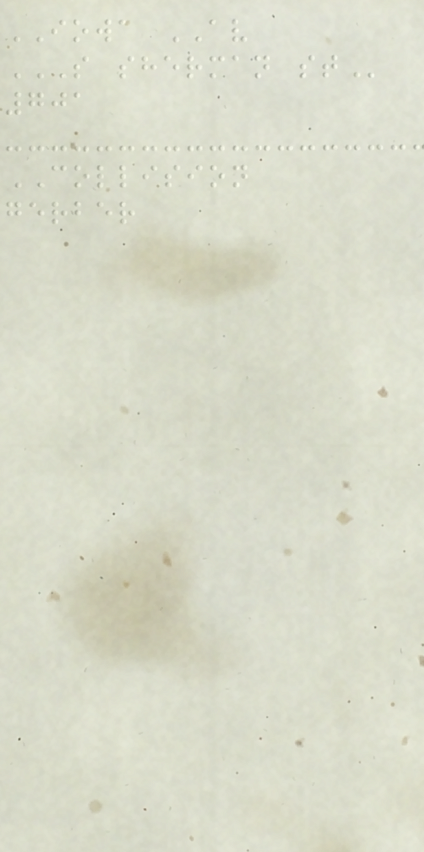IOWA AV
S SHERMAN ST
701
COLLISION
gerber
